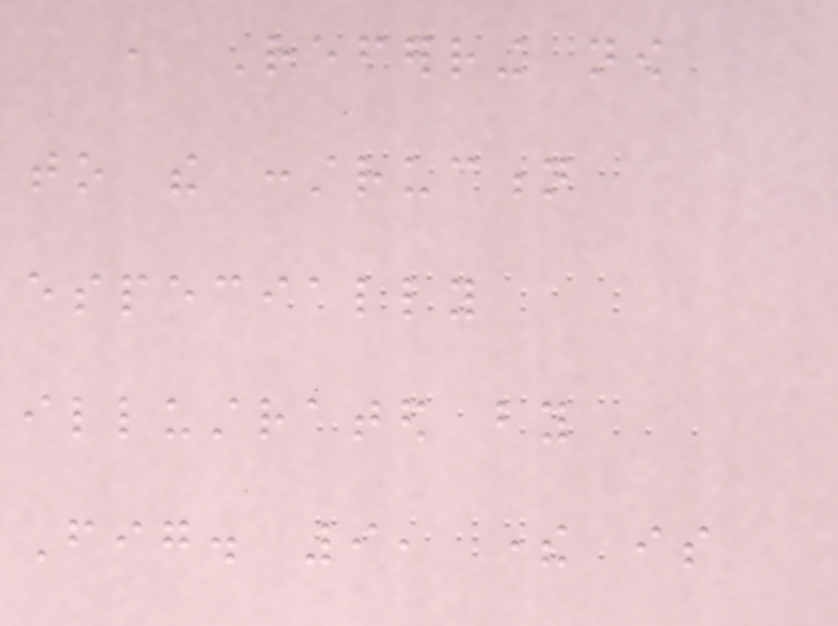, Referring now
to the construction
especially
illustrated by
Fig. 9, there is
